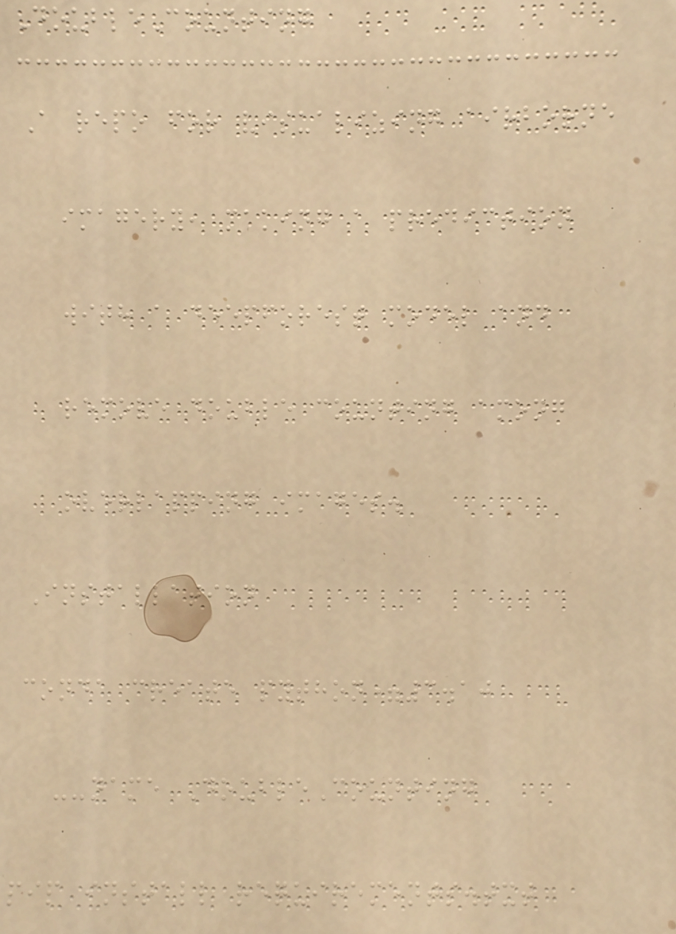DoubleCounting
A repo for visualizing airborne
imagery, making a prediction
with a deepforest model and
remove double counting among
overlapping images.
Installation
conda create python=3.10
--name DoubleCounting
pip install requirements.txt
